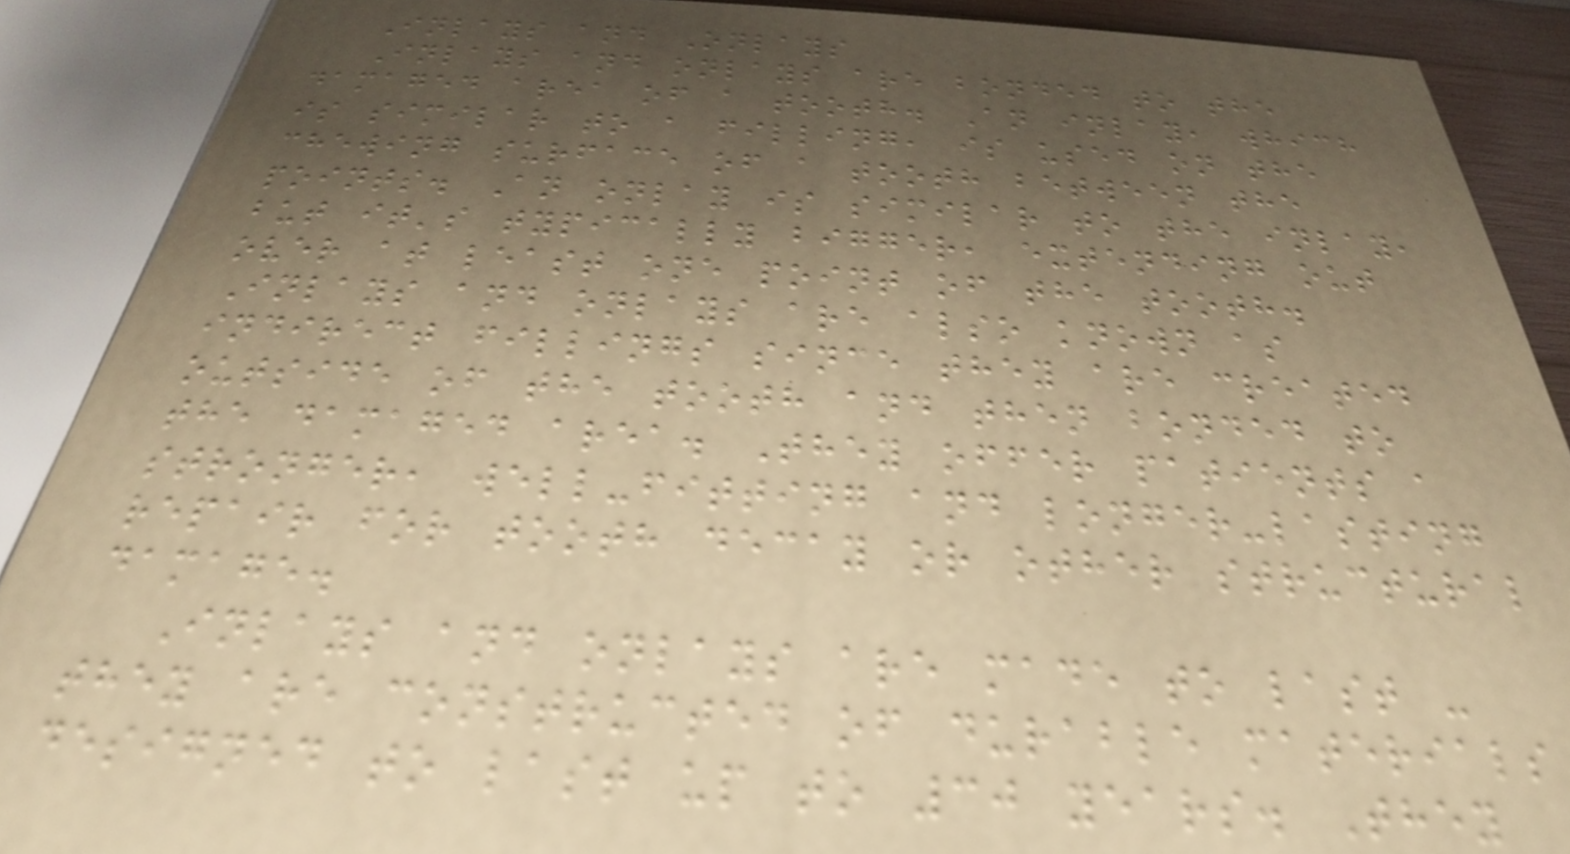Inlays and Onlays
Inlays and onlays are bonded to the
damaged area of a tooth. An inlay, which
is similar to a filling, is used on the
chewing surface of a tooth between the
points. An onlay is similar to the inlay,
but it's typically bigger, extending out
over at least one point of the tooth.
Inlays and onlays are also known as
indirect fillings since they are created
outside of the tooth and then bonded to
the damaged area. They offer patients a
stronger, well-fitting and longer-lasting
repair for tooth decay or other structural
damage.
Inlays and onlays are made to last -
they are constructed of durable materials
designed to last up to 30 years. They
